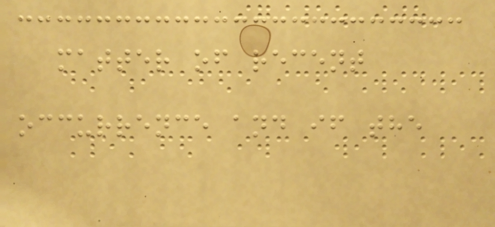matter of recent
occurrence and if the
